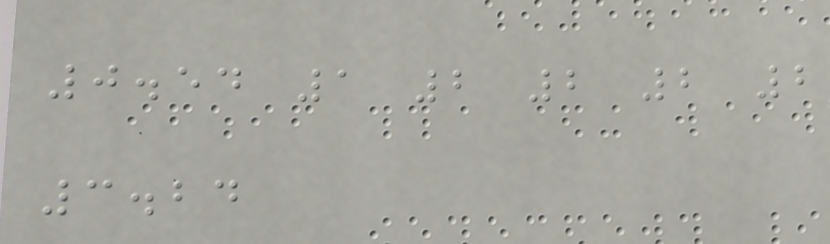0.54 1 2 2 2 2
3.24
